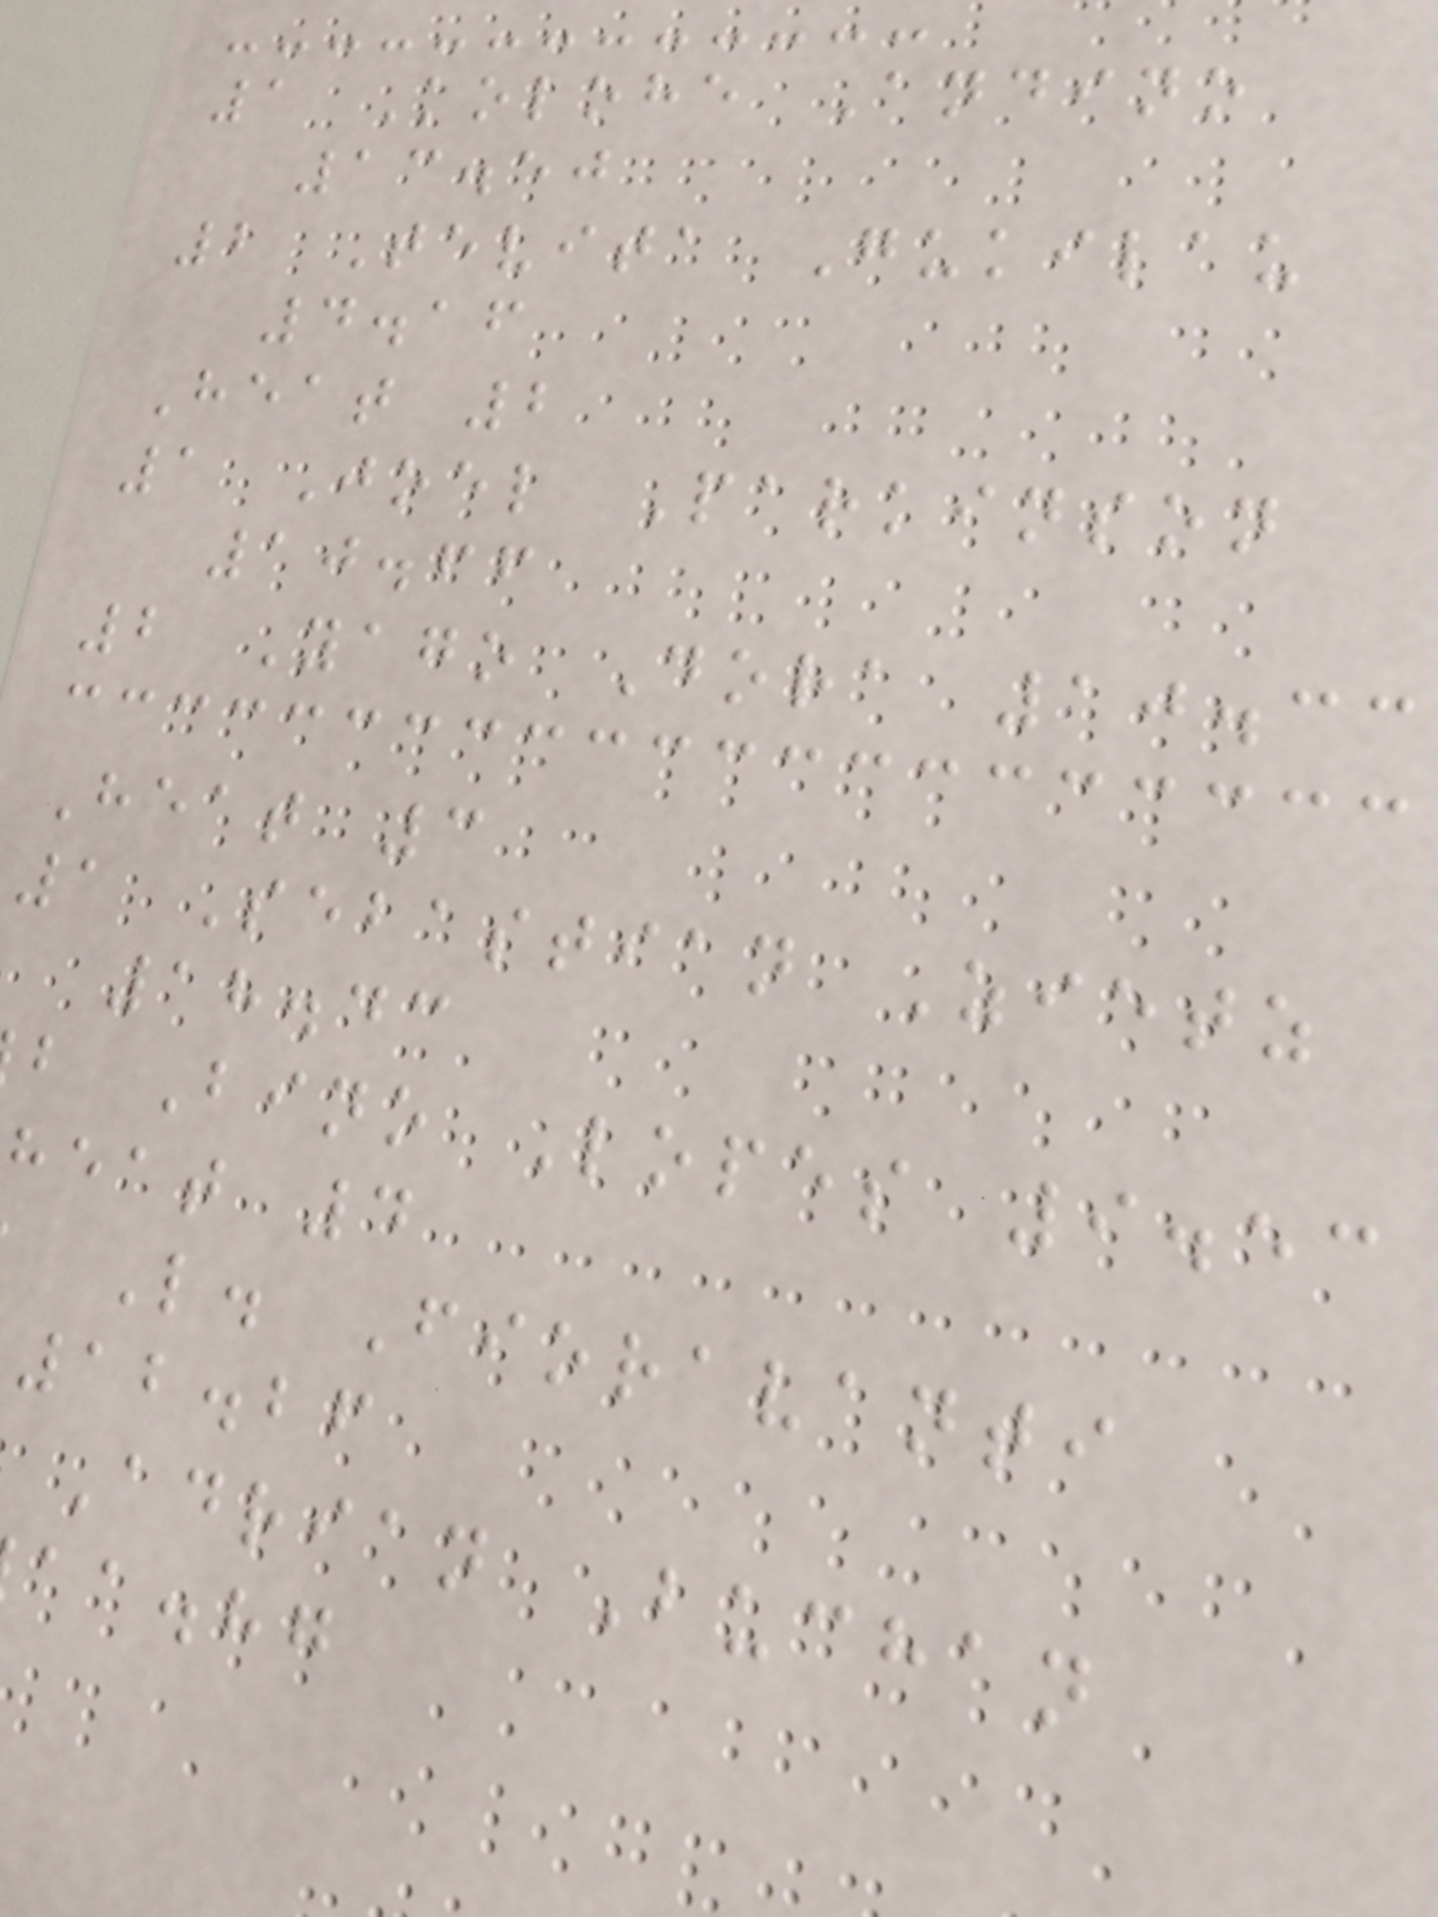1 Kolohe Andino
13.50
2 Tevita Gukilau
4.16
Heat 2
1 Joel Parkinson
10.66
2 Yago Dora 10.33
Heat 3
1 Sebastian Zietz
18.43
b Bino Lopes 9.53
heat 4
L. Fioravanti
12.26
Adrian Buchan
aa.hg
